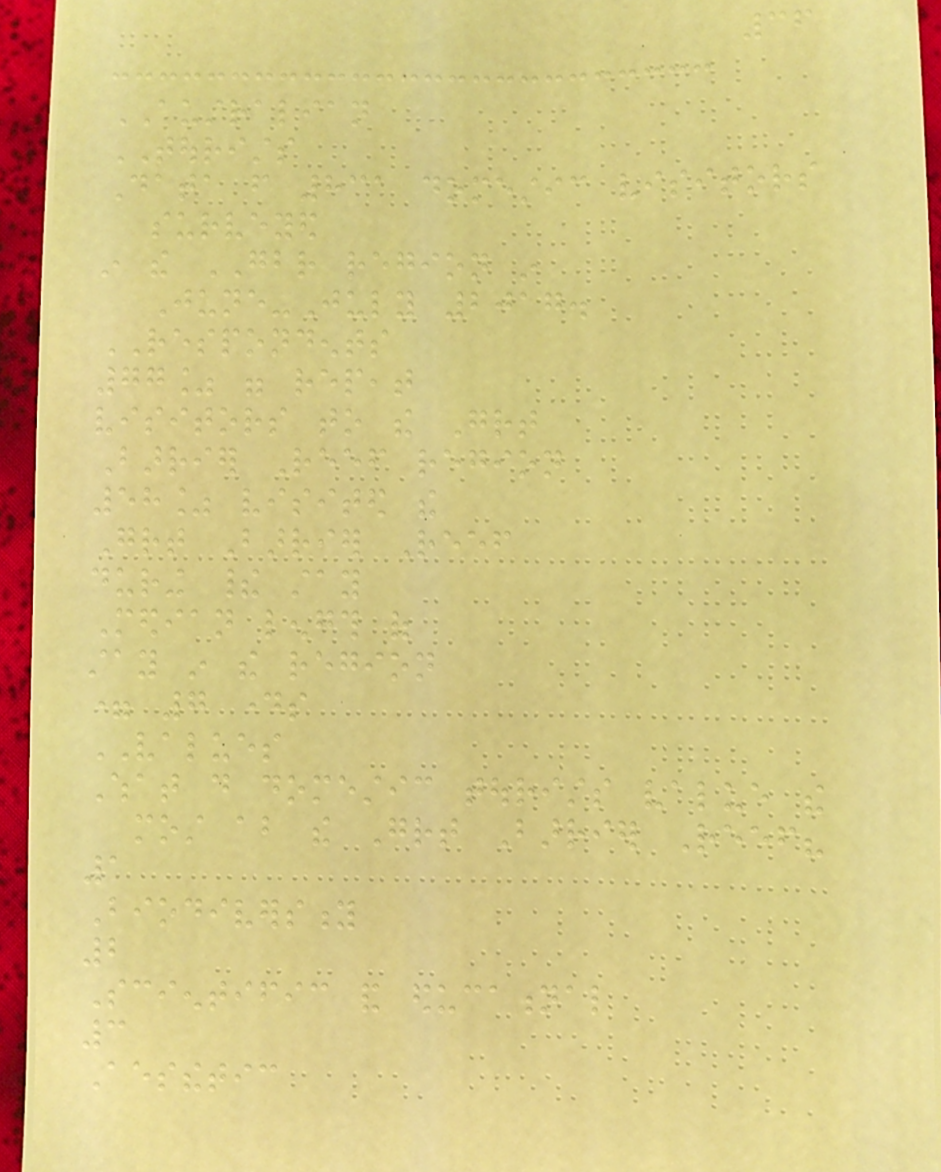36
AUSTRALIAN
TOURISTS
Data from 831 domestic visitors
surveyed
in the GBR region in
June-July 2017.
RESPONDENTS
77% were repeat
visitors to the Great
Barrier Reef region
58% visited the
Great Barrier Reef
during their stay
Median length of
stay in the region
= 7 days
VALUES
What do domestic tourists value the
most about the Great Barrier Reef?
1
Biodiversity
2
Scientific and educational
3
Aesthetic
